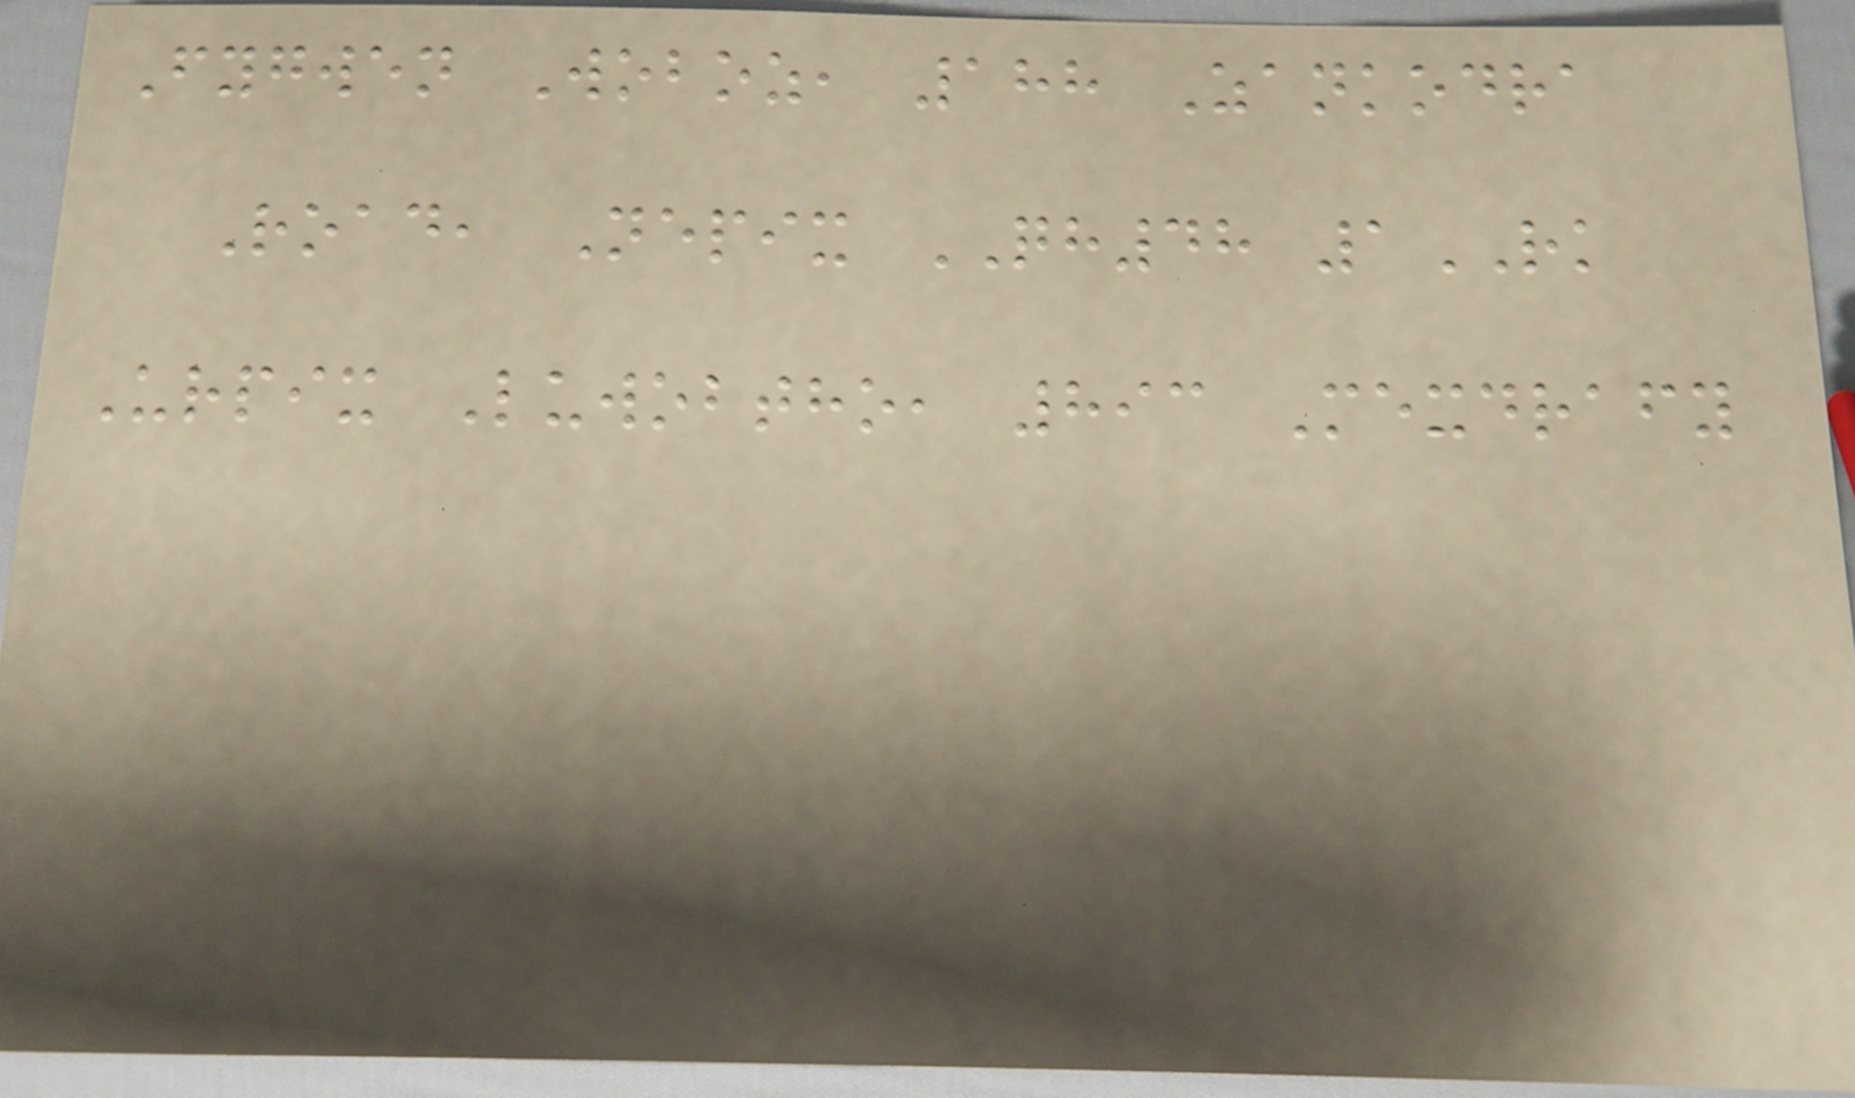Fygwen Woboz, 188 Zankodra
Road, Nepix QH48 1RK
Urpix Luwobtho, 893 Mexdrafy
